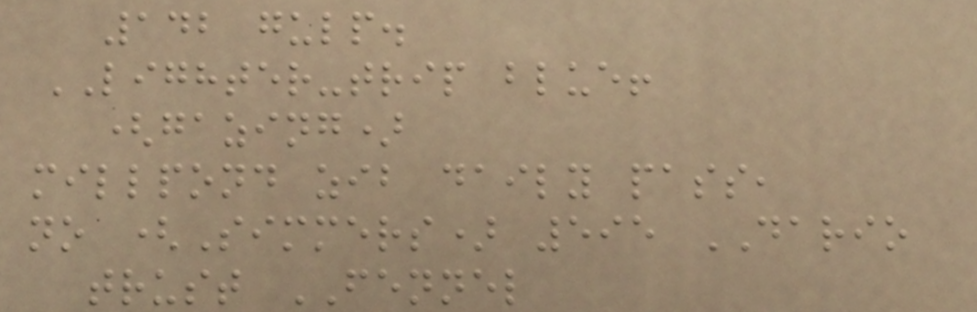142 gulp.
LIGHTER-trip blue!
(gazing)
millpond zib daily pass,
no (Simmers) 595 DARIO
trust FENNEL
